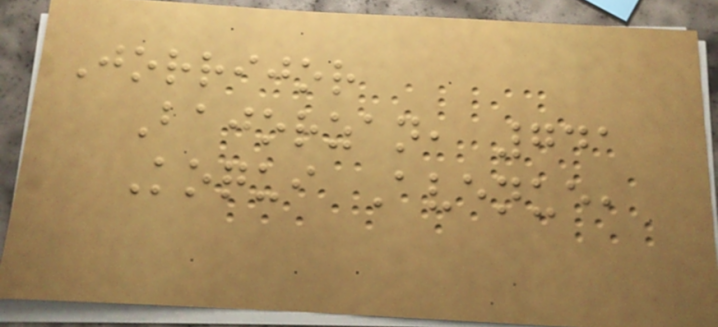Jorrijor
Bajorzan, 741
Koqui Avenue,
